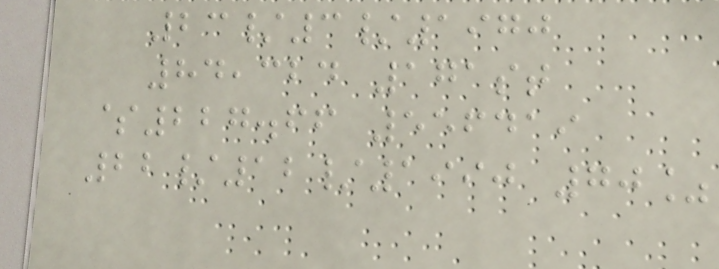23/3/1970
84,324 171st
$227.66 556419
22/12/1990 70%
